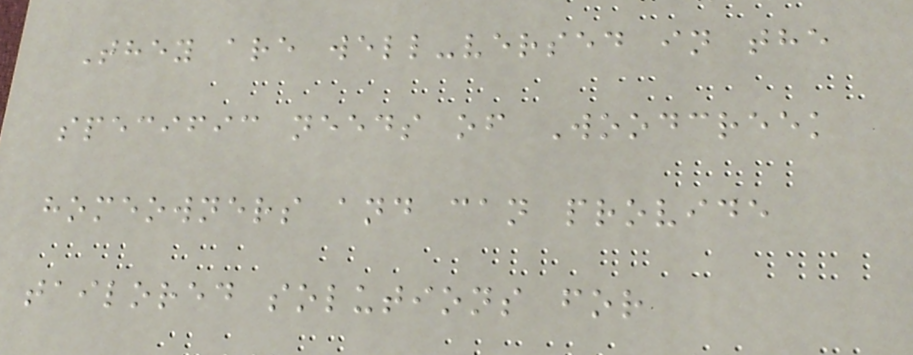They are well-versed in the
specific needs of Woodcreek
homeowners and can provide
tailored solutions for
